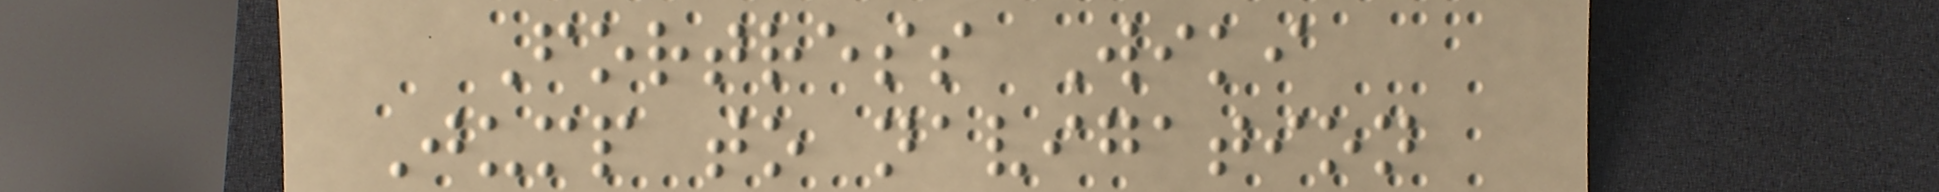Fortress Wiki
Jump to navigation
